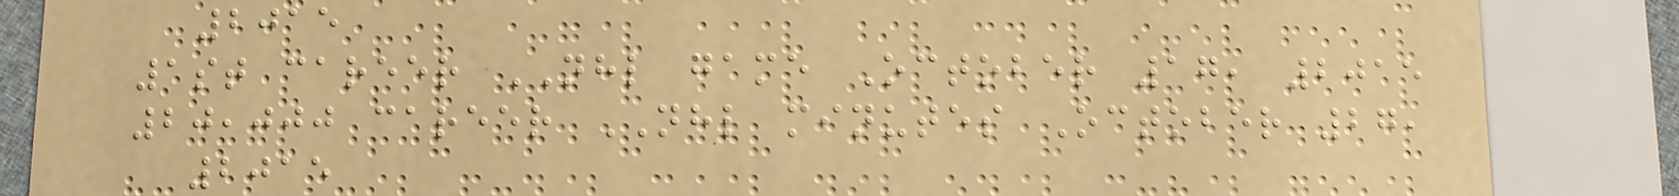2015
1st career NHL game October 17, 2015
20,000 career NHL minutes October 27,
2015
